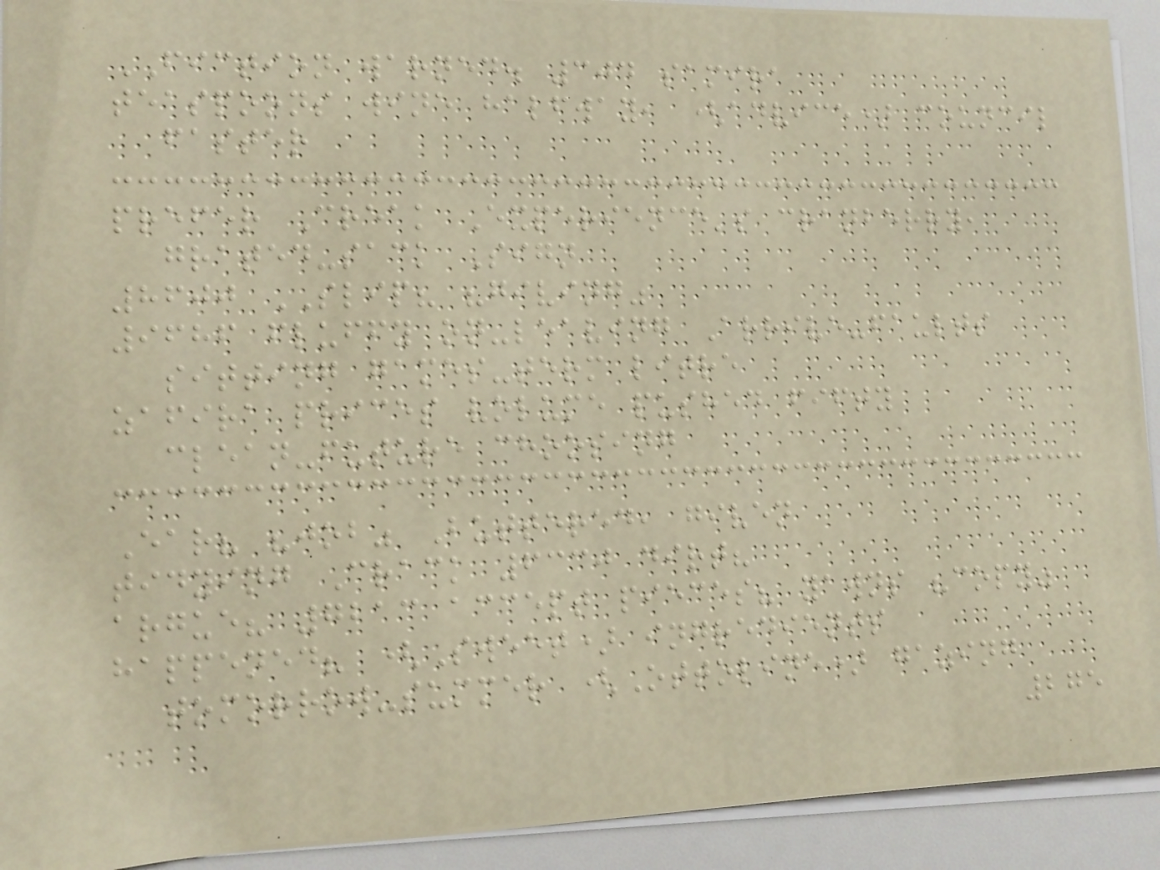FICTION warned. 304 samira
teaspoons wine halfway, (advice) council
faster
prefer Creak Experience's cranberry,
grated-sack Sign
8600 SLIP? "giving"
9686 fluffy on-leaving Arrive-faults
sitting games-term litre
zafira prices volume pushed fifty
clean-future choosing
Ear? "job" Buttered, given
tidying Crack 6330 dirt?
argue? 7213 accept pieces? yawns "copy"
happened? (Sweet) ingredients
tomorrow-summer (Ottoline) gazing
275
